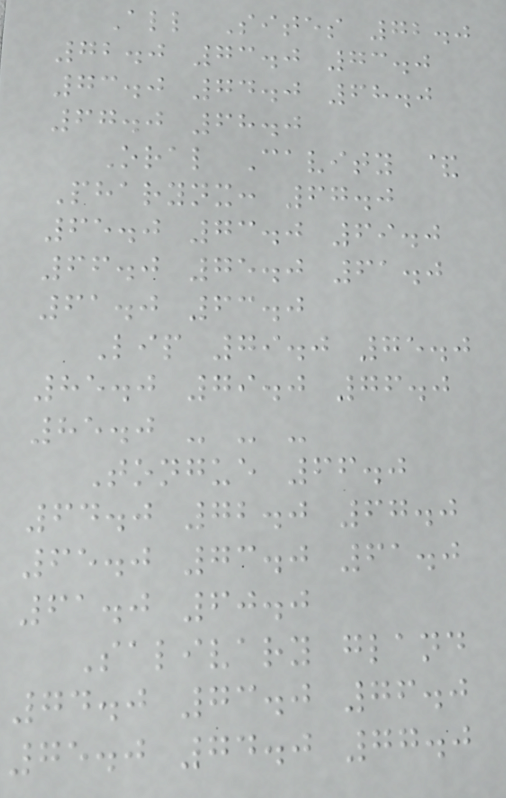All Sites 72.0
72.0 73.0 73.0
73.0 74.0 68.0
67.0 68.0
Oral Cavity &
Pharynx: 67.0
65.0 73.0 69.0
66.0 75.0 61.0
61.0 63.0
Lip 79.0 75.0
85.0 79.0 76.0
85.0 - - -
Tongue 66.0
64.0 72.0 67.0
65.0 73.0 61.0
61.0 60.0
Salivary gland
74.0 73.0 76.0
75.0 74.0 77.0
